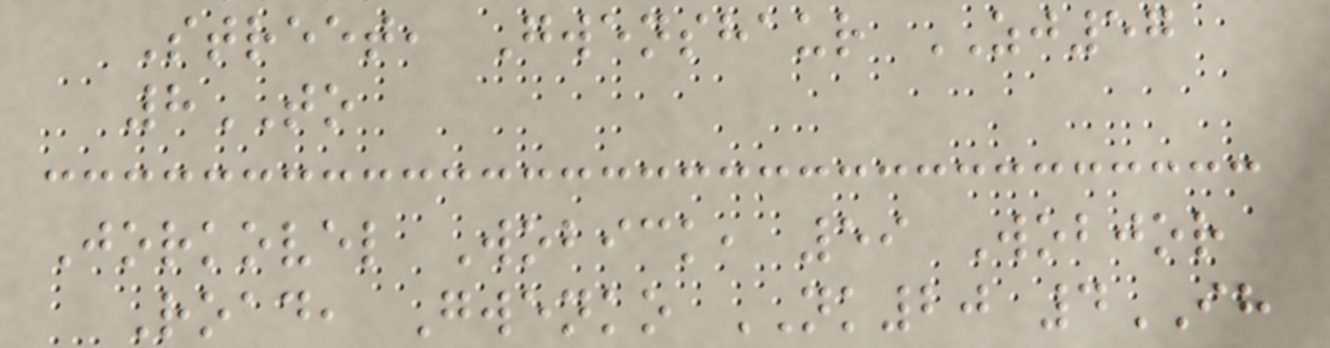Street, Gwenshaur ZJ57
8TO
Jorkovel Wobick, 59 Wobjor
Road, Gwenko NK20 4IH
